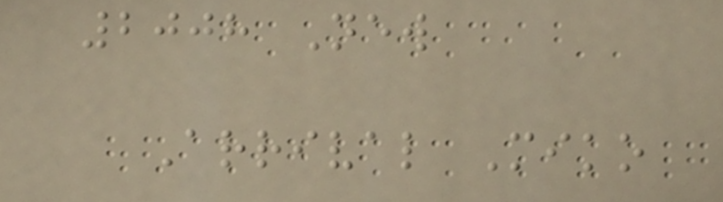2008 New
Arrival Miko
